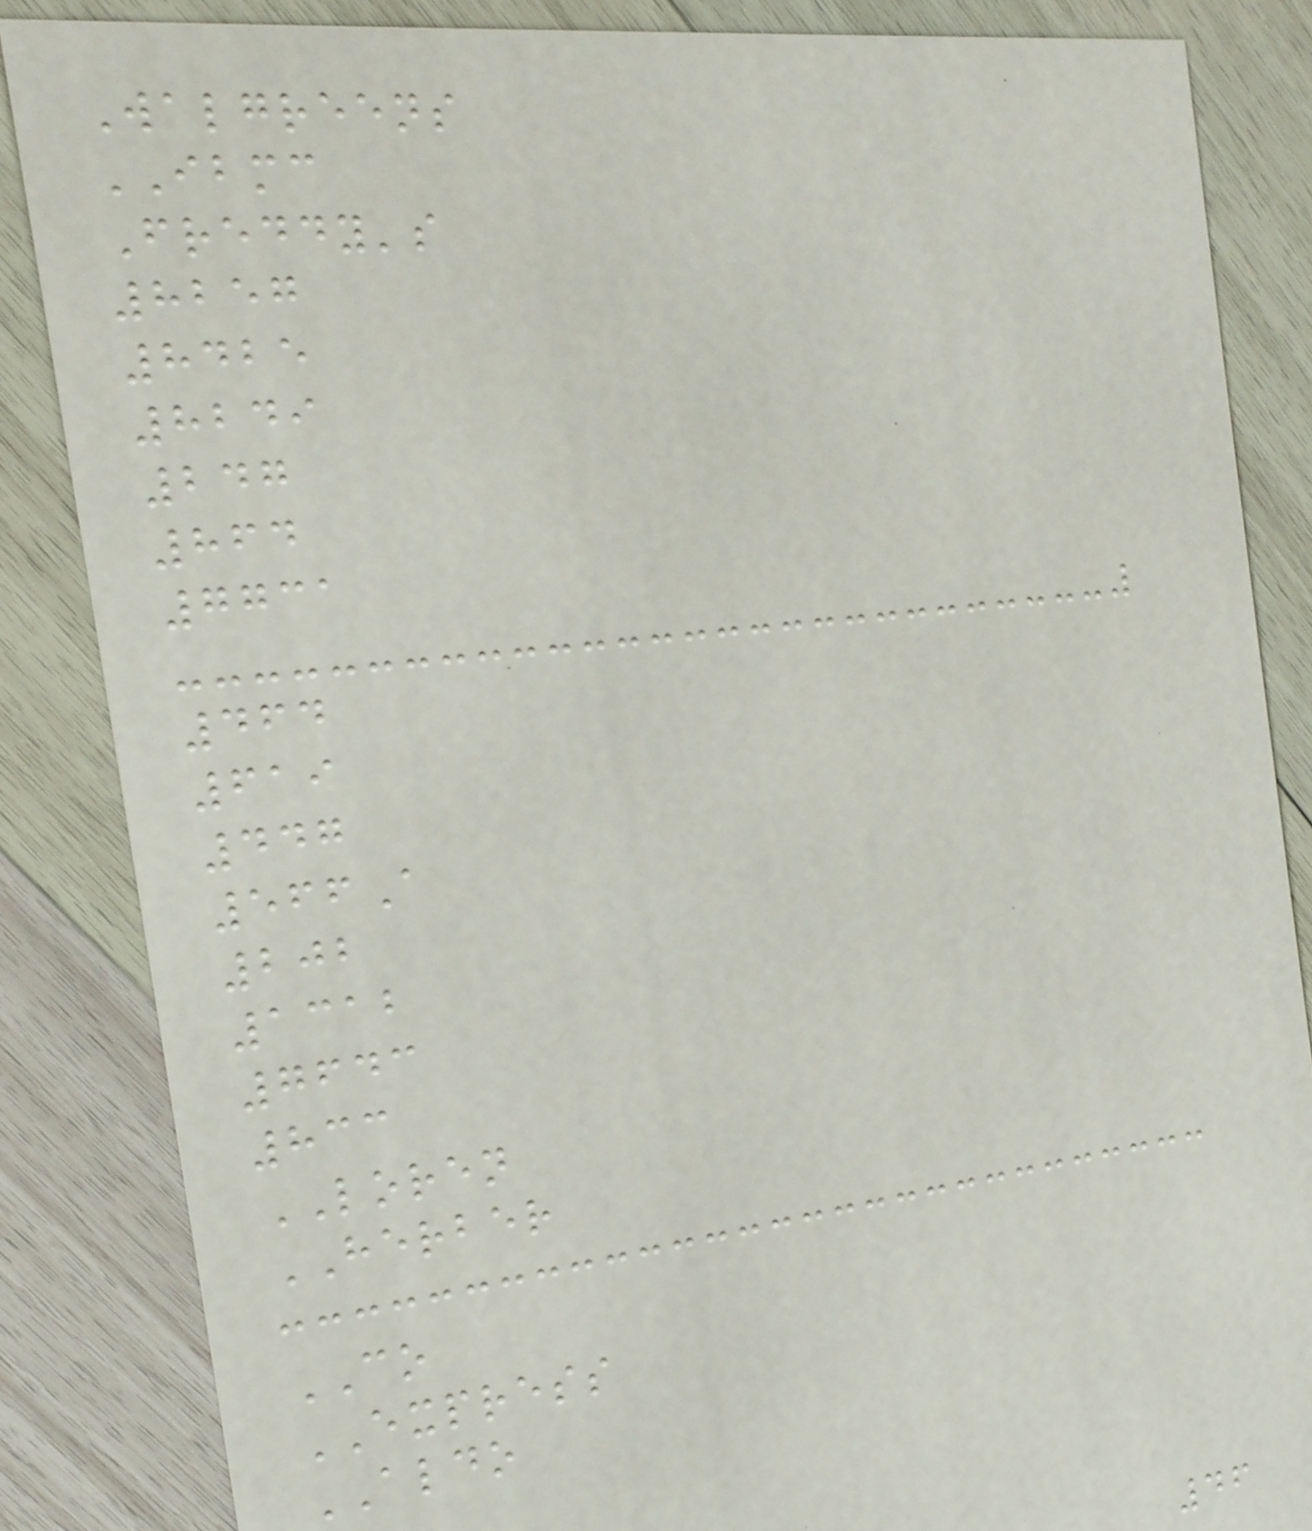Walgreens
IBMC
Freddy's
8257
8425
8249
247
864
7731
464
619
447
566A
202
1312
7643
833
LOREN
HERBER
CO
EXPRESS
ALDO
46
